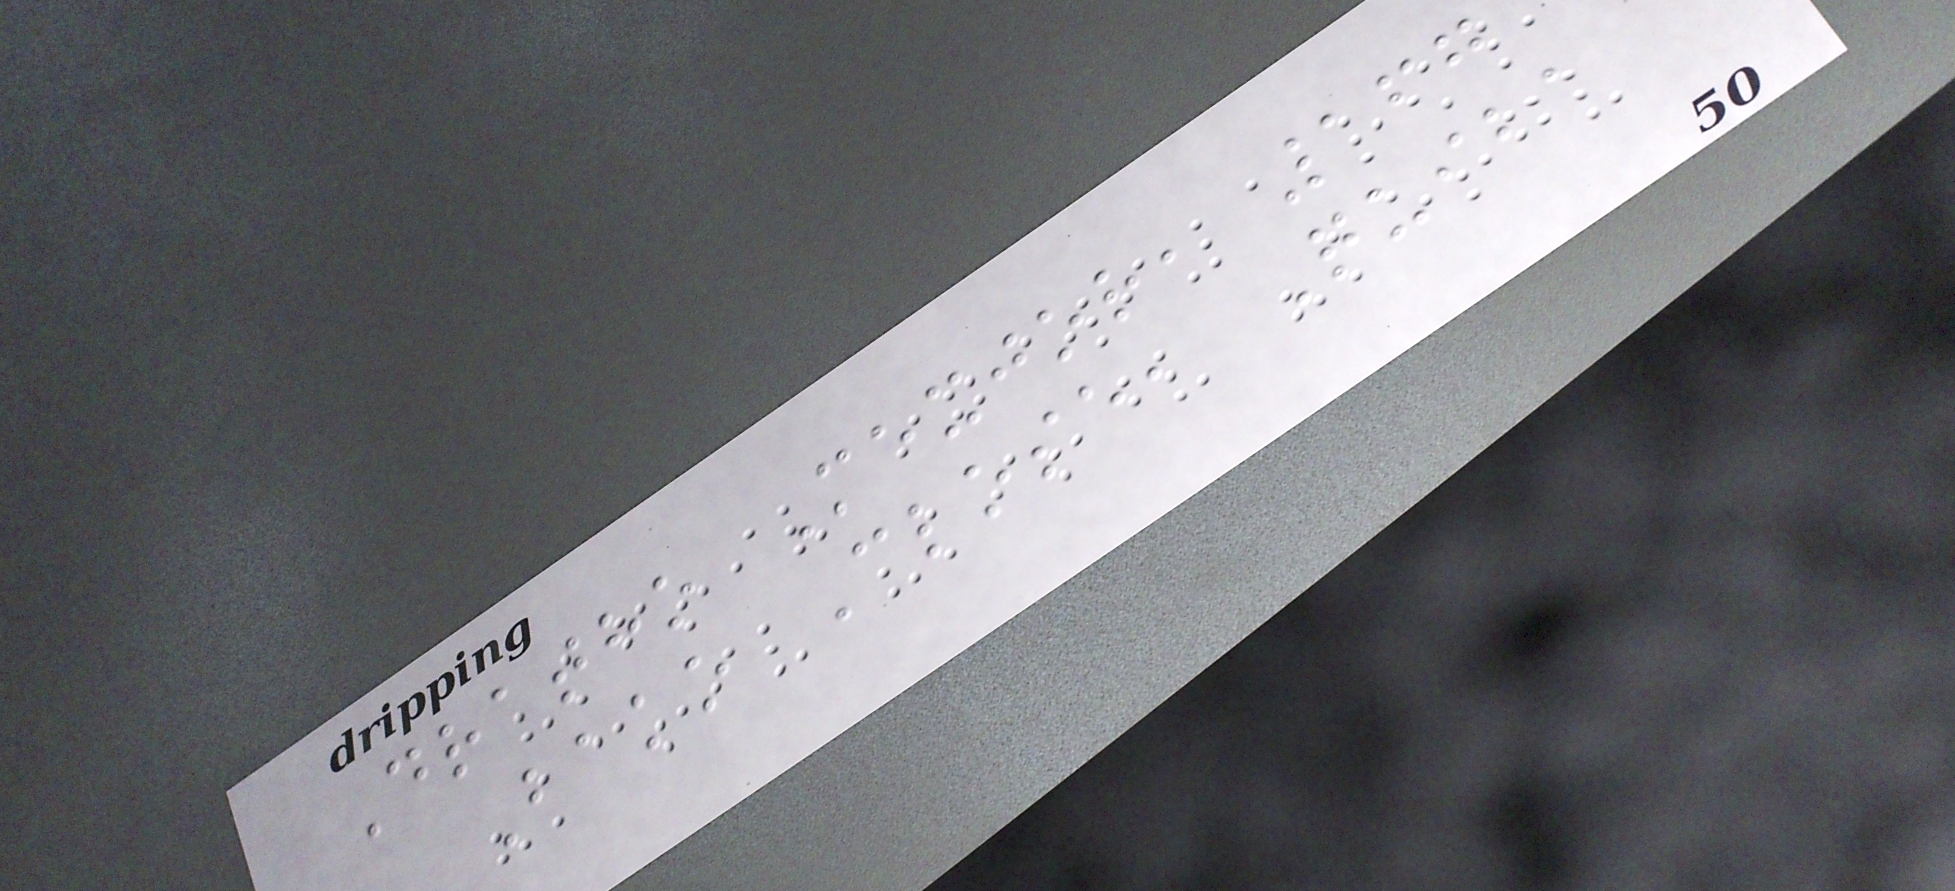Dratho Mexjor, 167
Bako Close, Quiba
